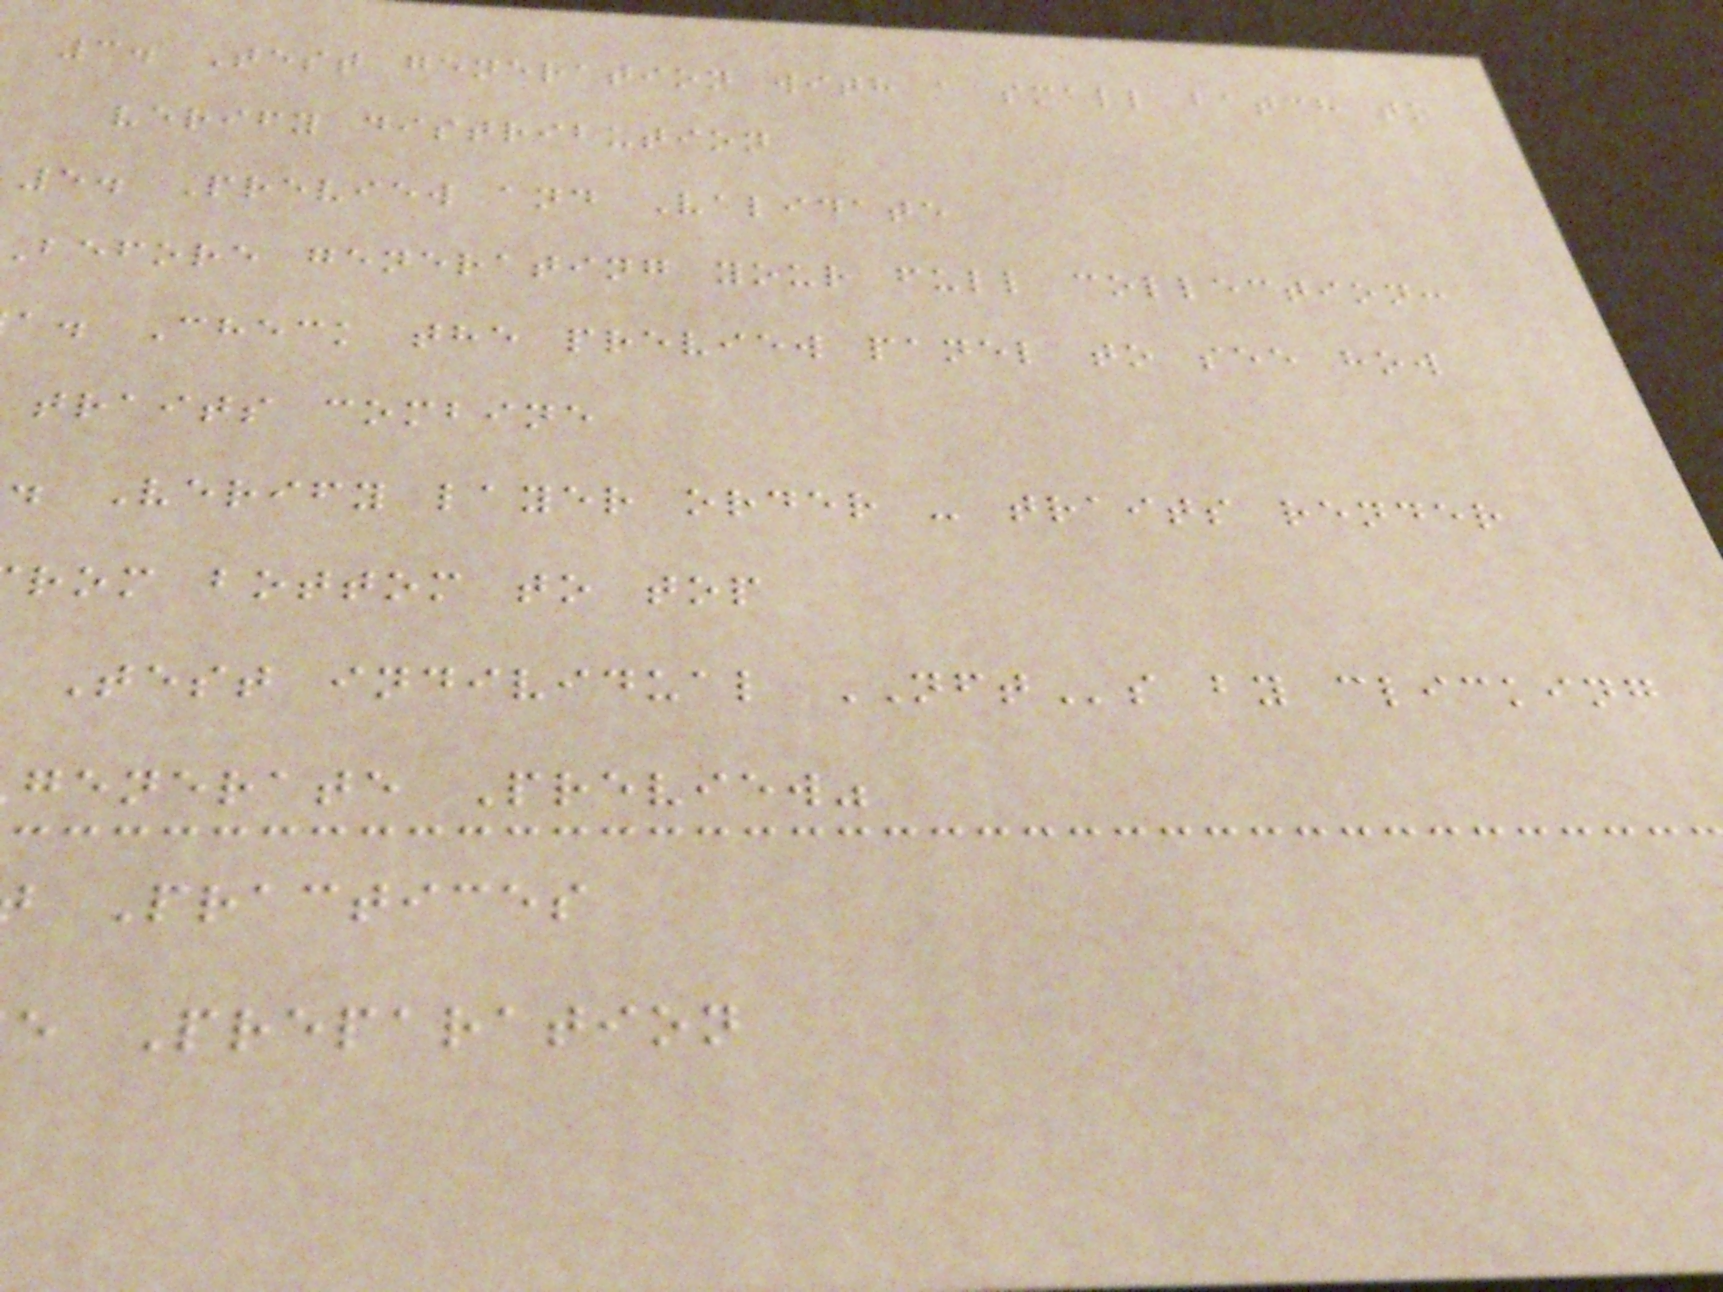3. Test generation with a small batch to
verify distribution
5. Preview and Validate
before generating your full collection:
a. Check the preview panel to see how
traits combine
. Verify layer order - traits render
rom bottom to top
Test individual NFTs by clicking
generate Preview"
Practices
e Preparation
